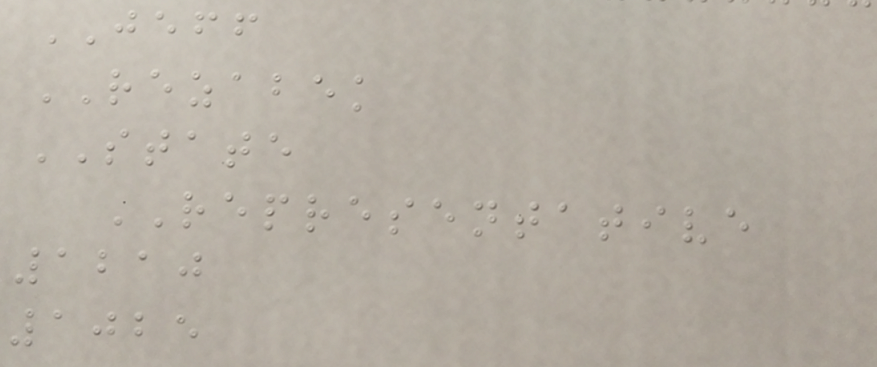JEFF
REZABEK
STATE
REPRESENTATIVE
1210
1025
